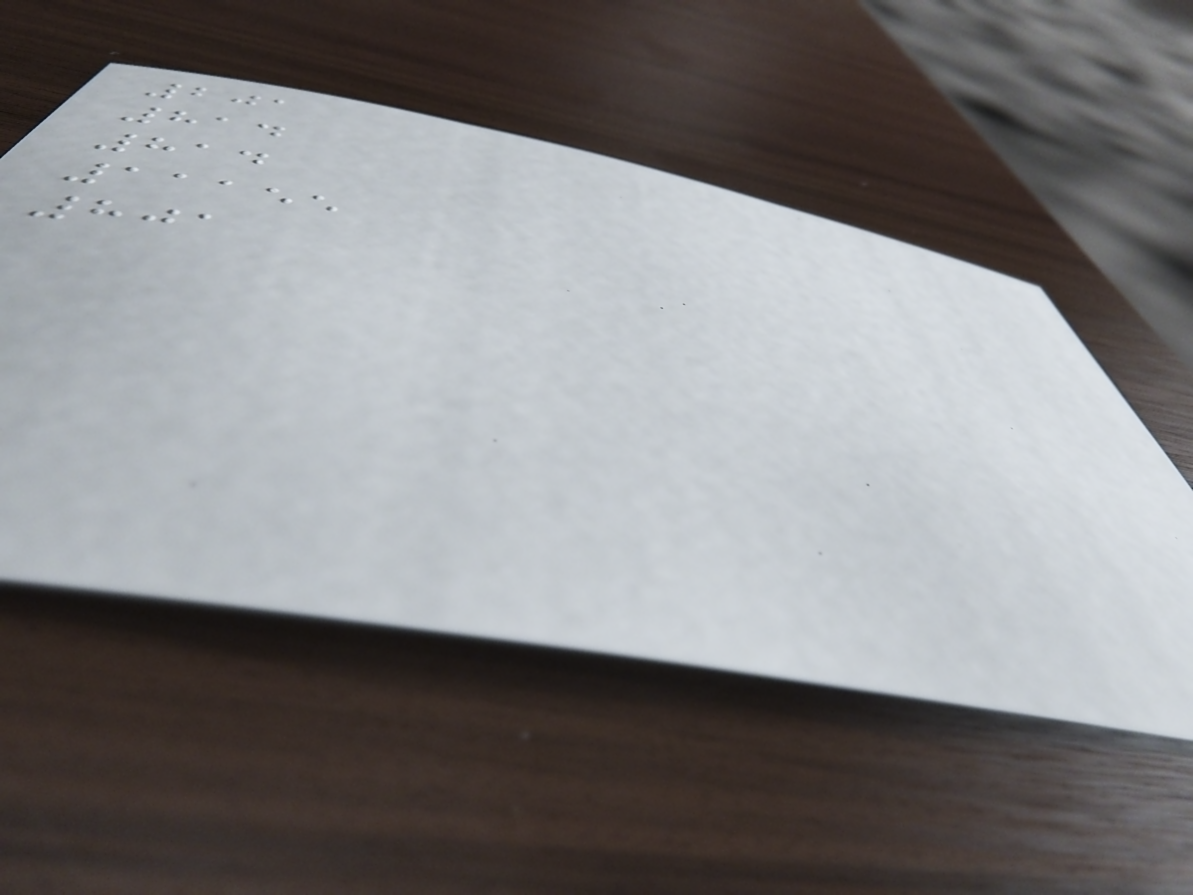201
814
814
11155
801
